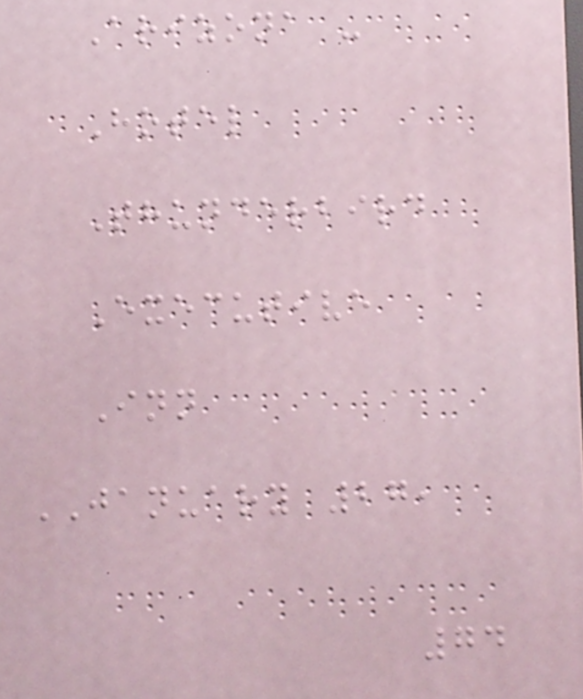Arizona -
Hotel
Thunderbird
Executive
Inn
JANUARY 27,
74
